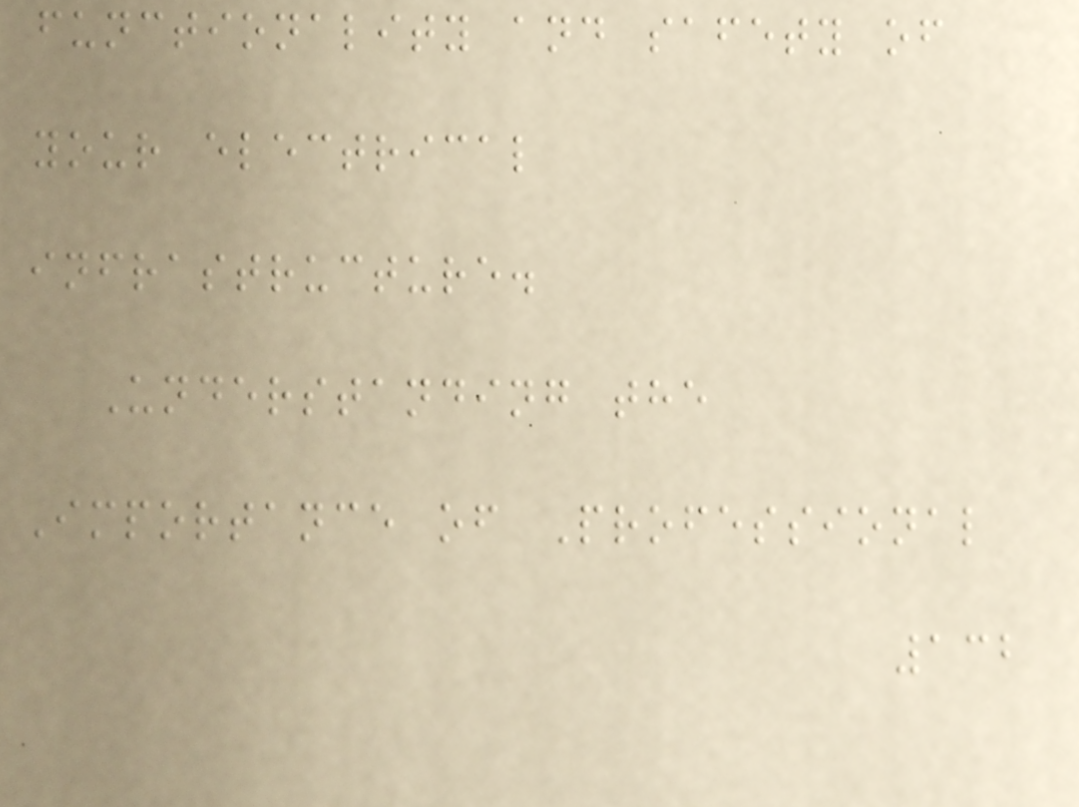functionality and safety of
your electrical
infrastructure.
Understanding the
Importance of Professional
132
